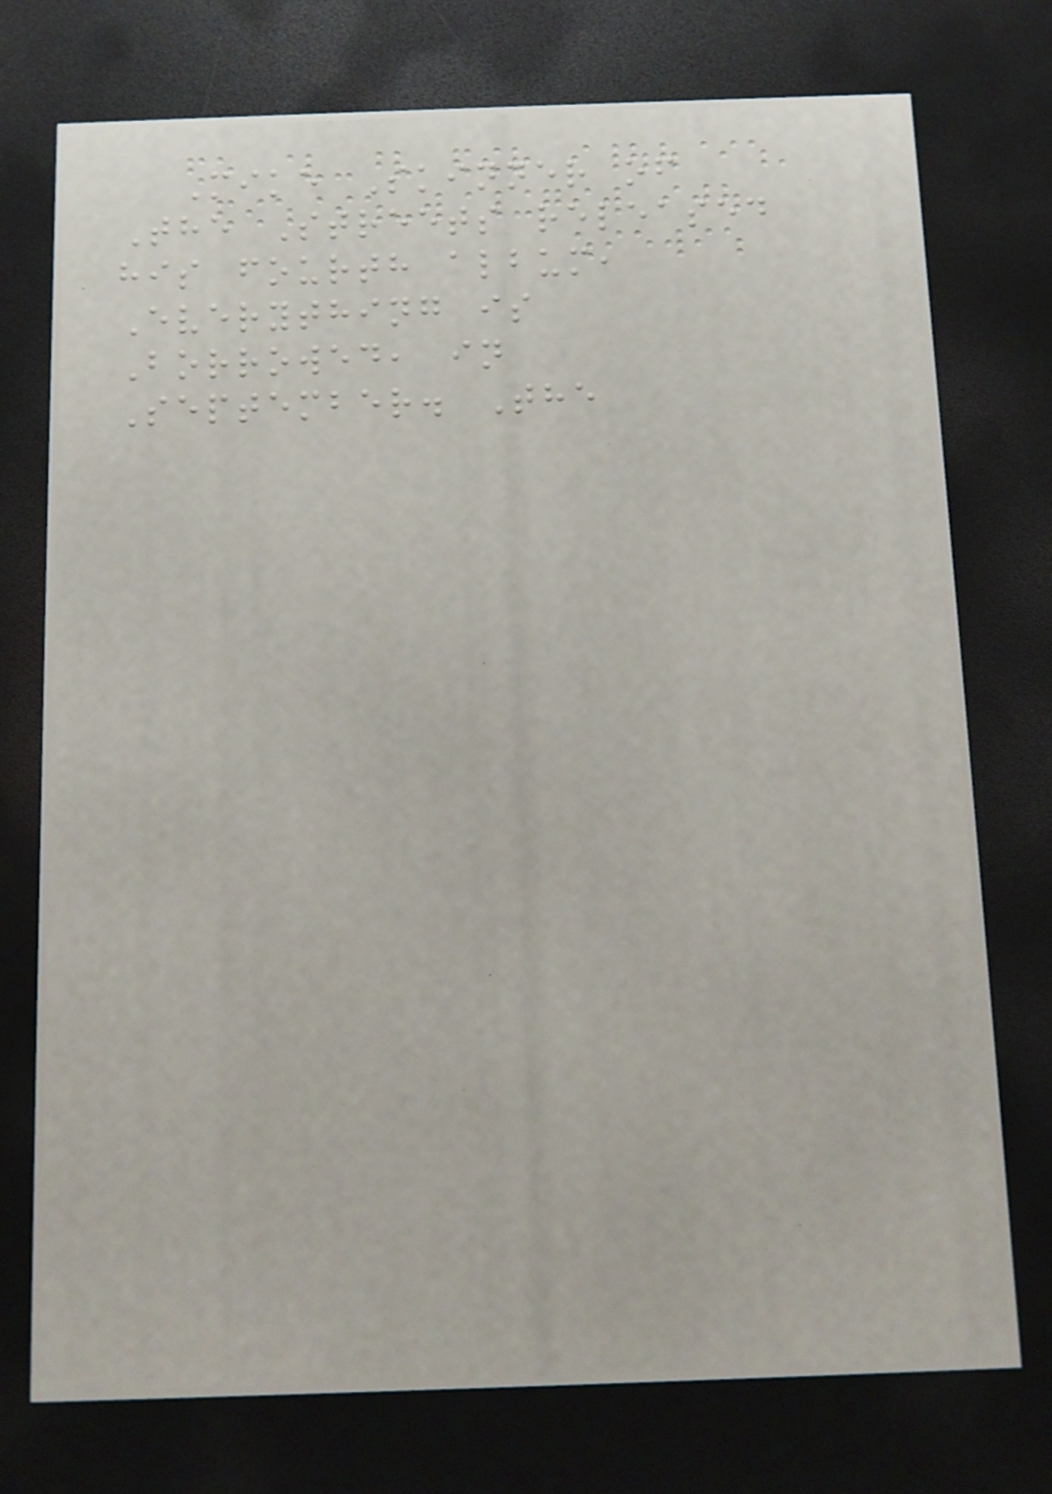Mike Skinner of
The Streets released
his fourth album,
Everything is
Borrowed, in
September. The
